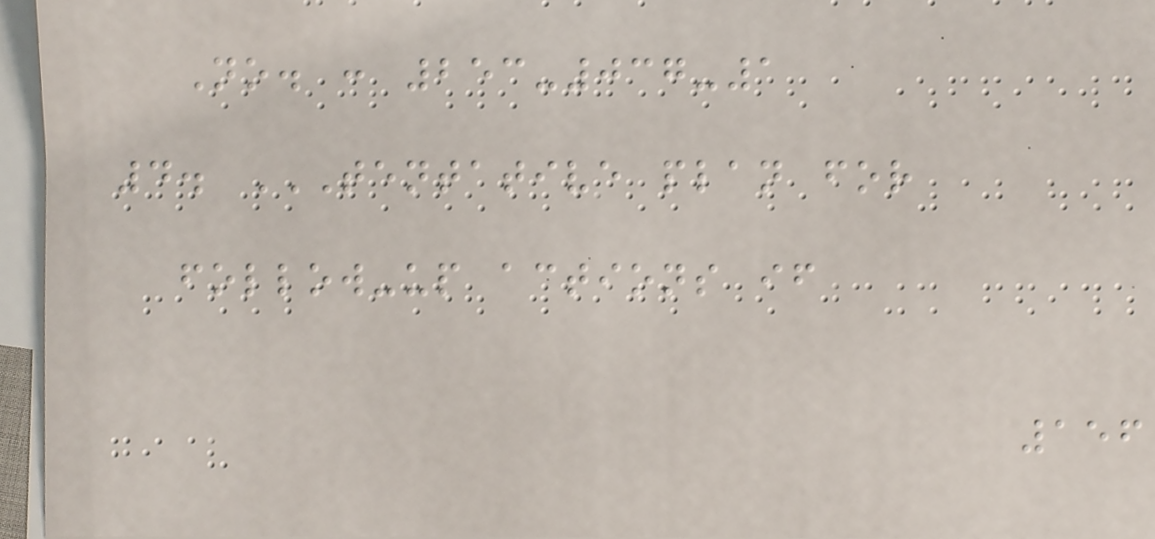No. : 253-037-1
4. TENTATIVE PLAN FOR
FOLLOW-UP ACTIONS IF
156
